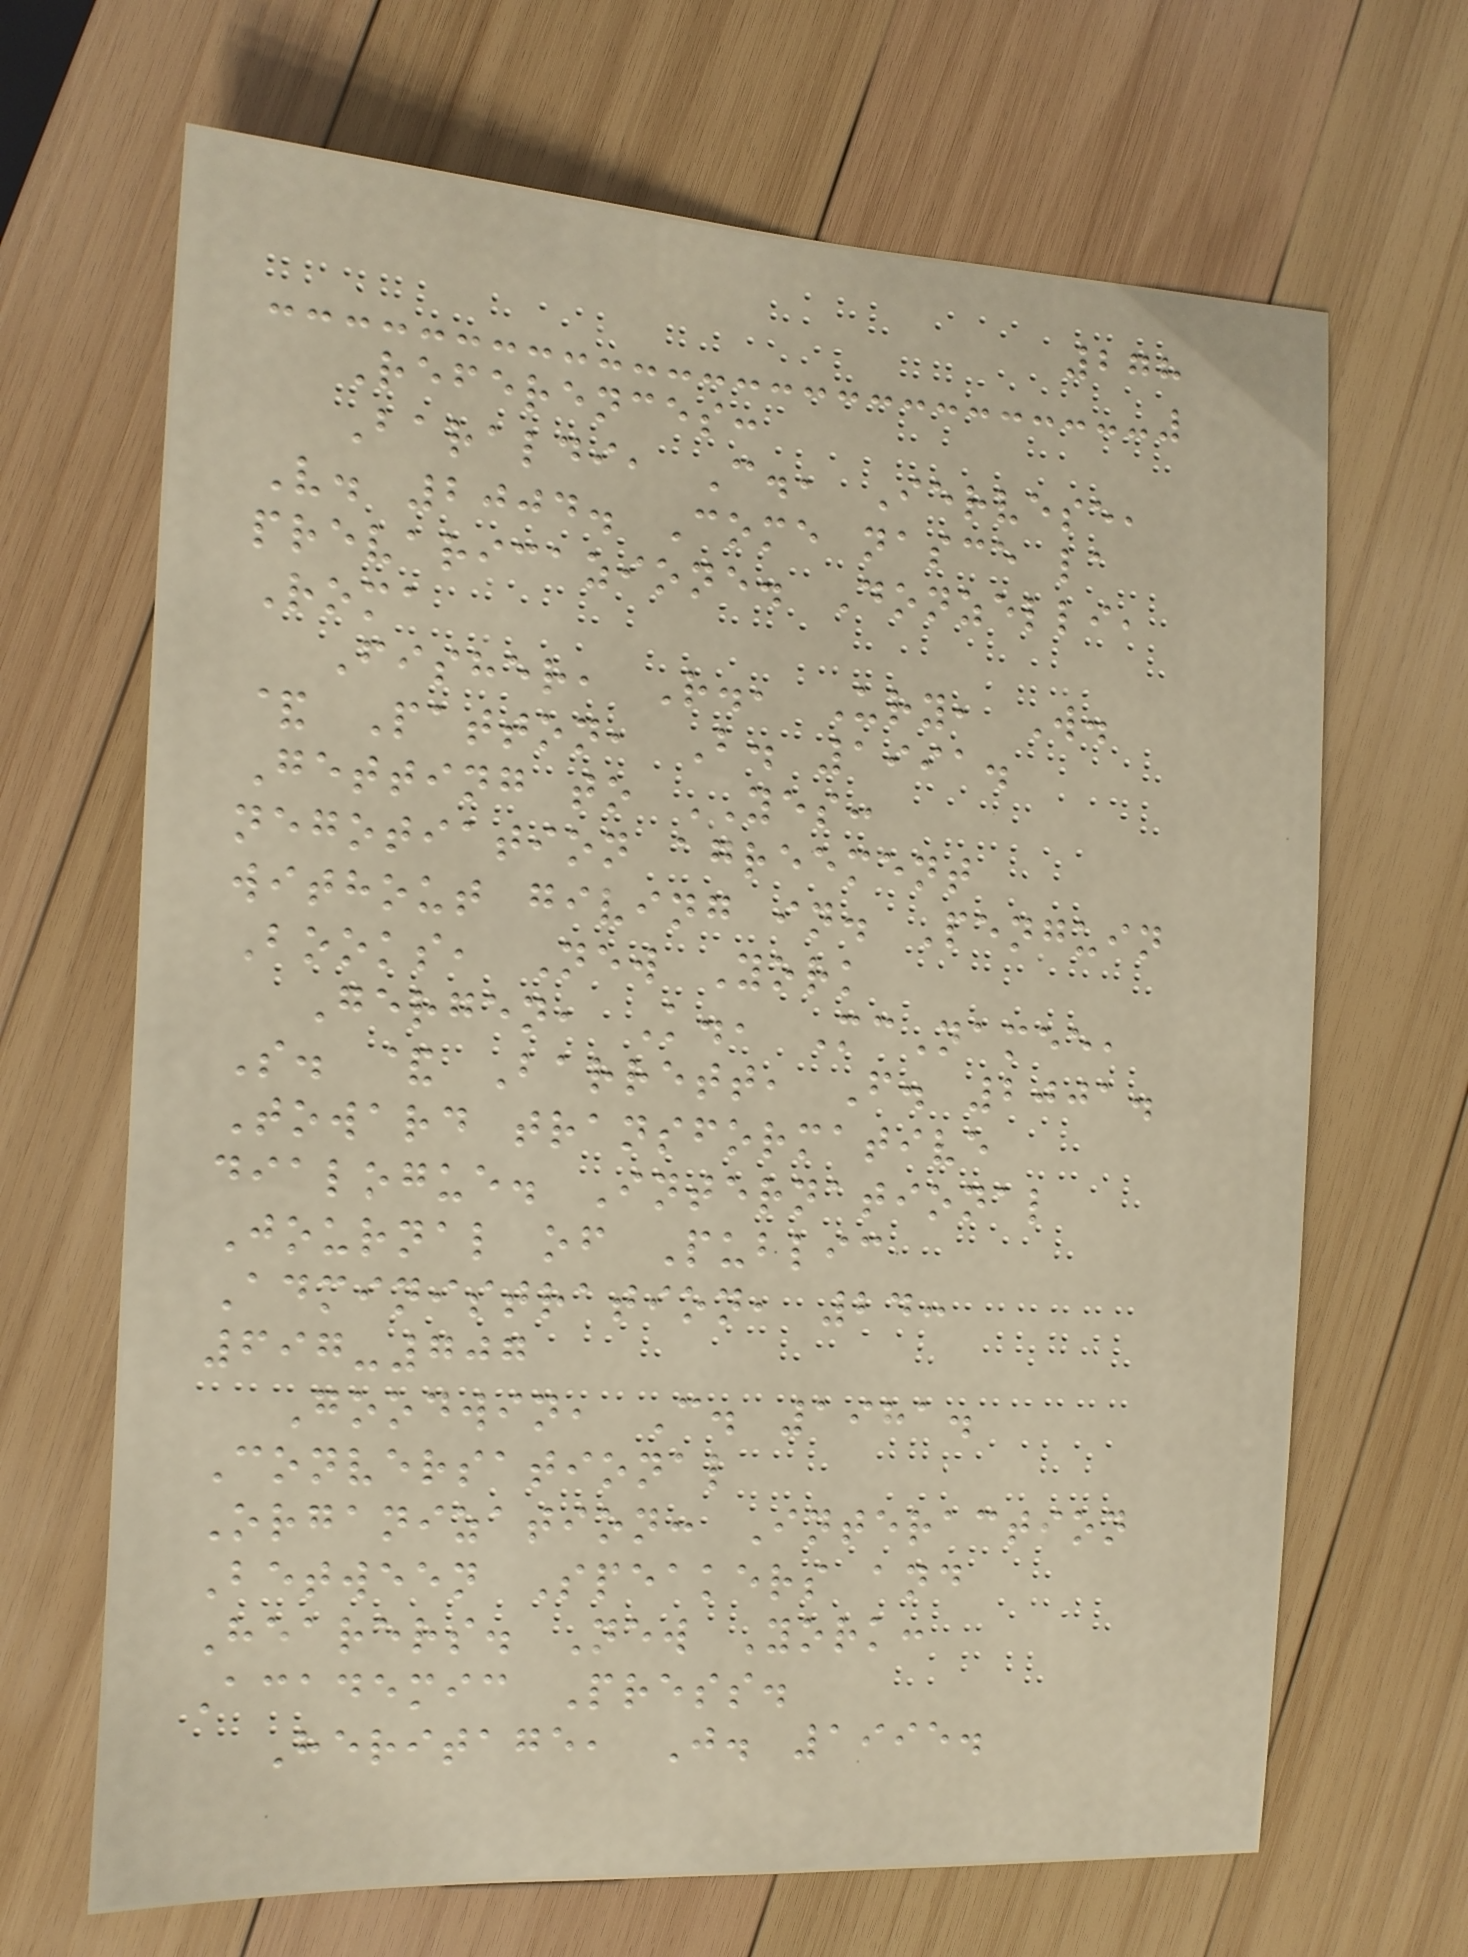278
References:
Baraldi, C., Iervese,
V. 2004. Come nasce la
prevaricazione. Donzelli,
Roma
Fisher, R., Ury, W.
& Patton, B. 1991.
Getting to YES:
negotiation agreement
without giving in. Penguin
Books, New York
Gergen, K., McNamee,
S. & Barrett, F. 2001.
Toward transformative
dialogue. International
Journal of Public
Administration, 24:
697-707
Goodwin, C. 1981.
Conversational
Organization: Interaction
Between Speakers and
Hearers. New York:
Academic Press.
Heritage, J. 1995.
